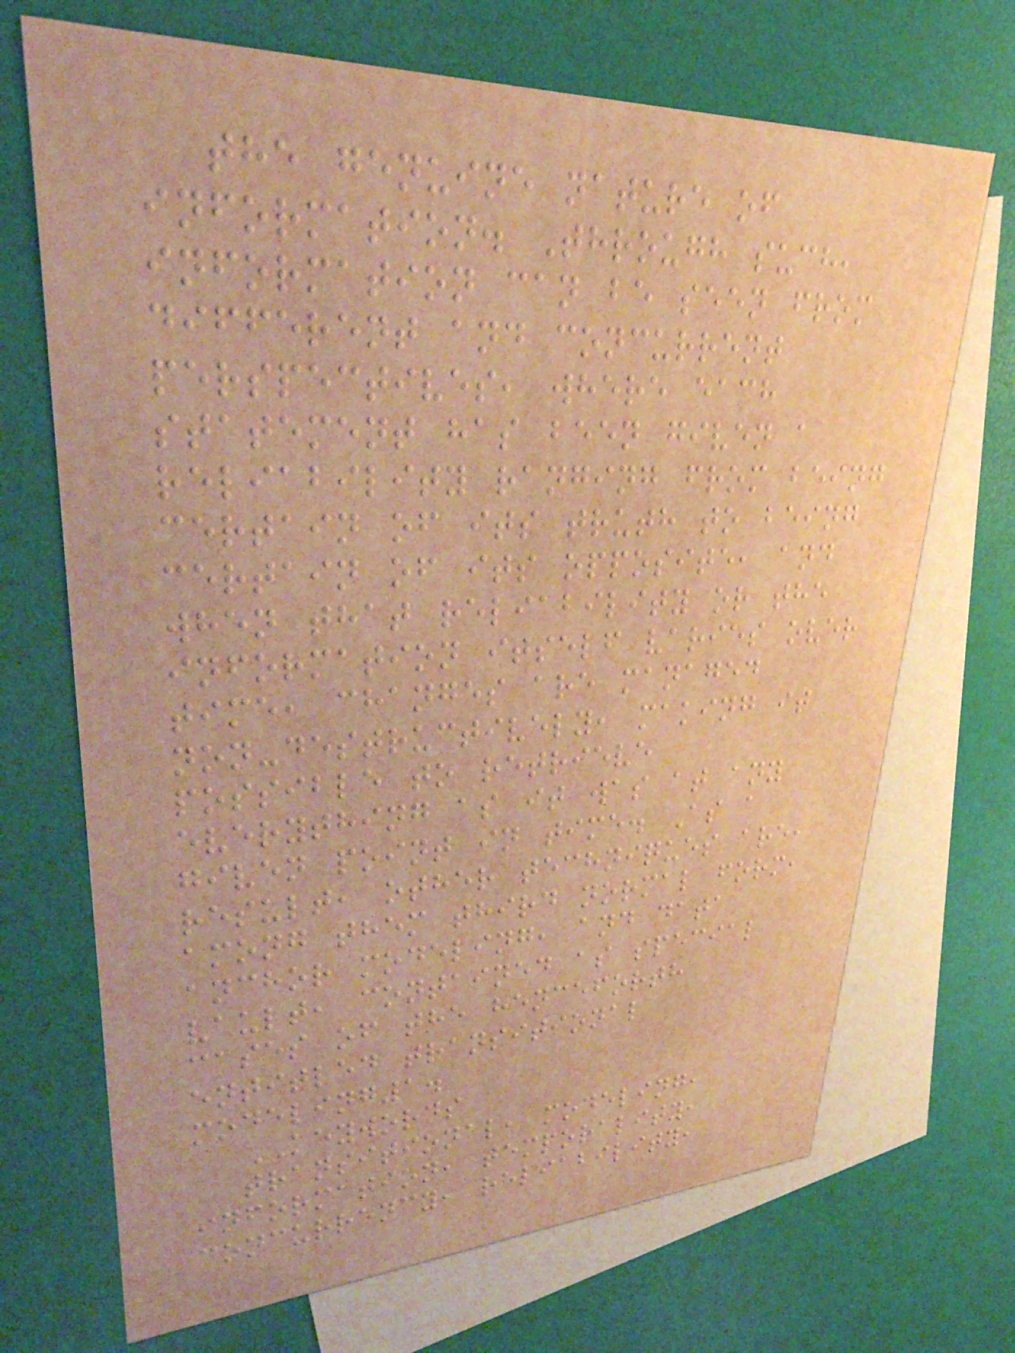the genuine nature of
information. Through such,
information can be seen from
different and concurrent
perspectives, where each
statement has been given a
reliability ranging from being
certain of its truth to being
certain of its opposite, and
when that reliability or the
information itself varies over
time, changes are managed
non-destructively, making it
possible to retrieve
everything as it was at any
given point in time. As a
result, other techniques are,
among them third normal form,
anchor modeling, and data
vault, contained as special
cases of the henceforth
entitled transitional
modeling1.
KEYWORDS
transitional, modeling,
information, temporality,
concurrency, reliability,
